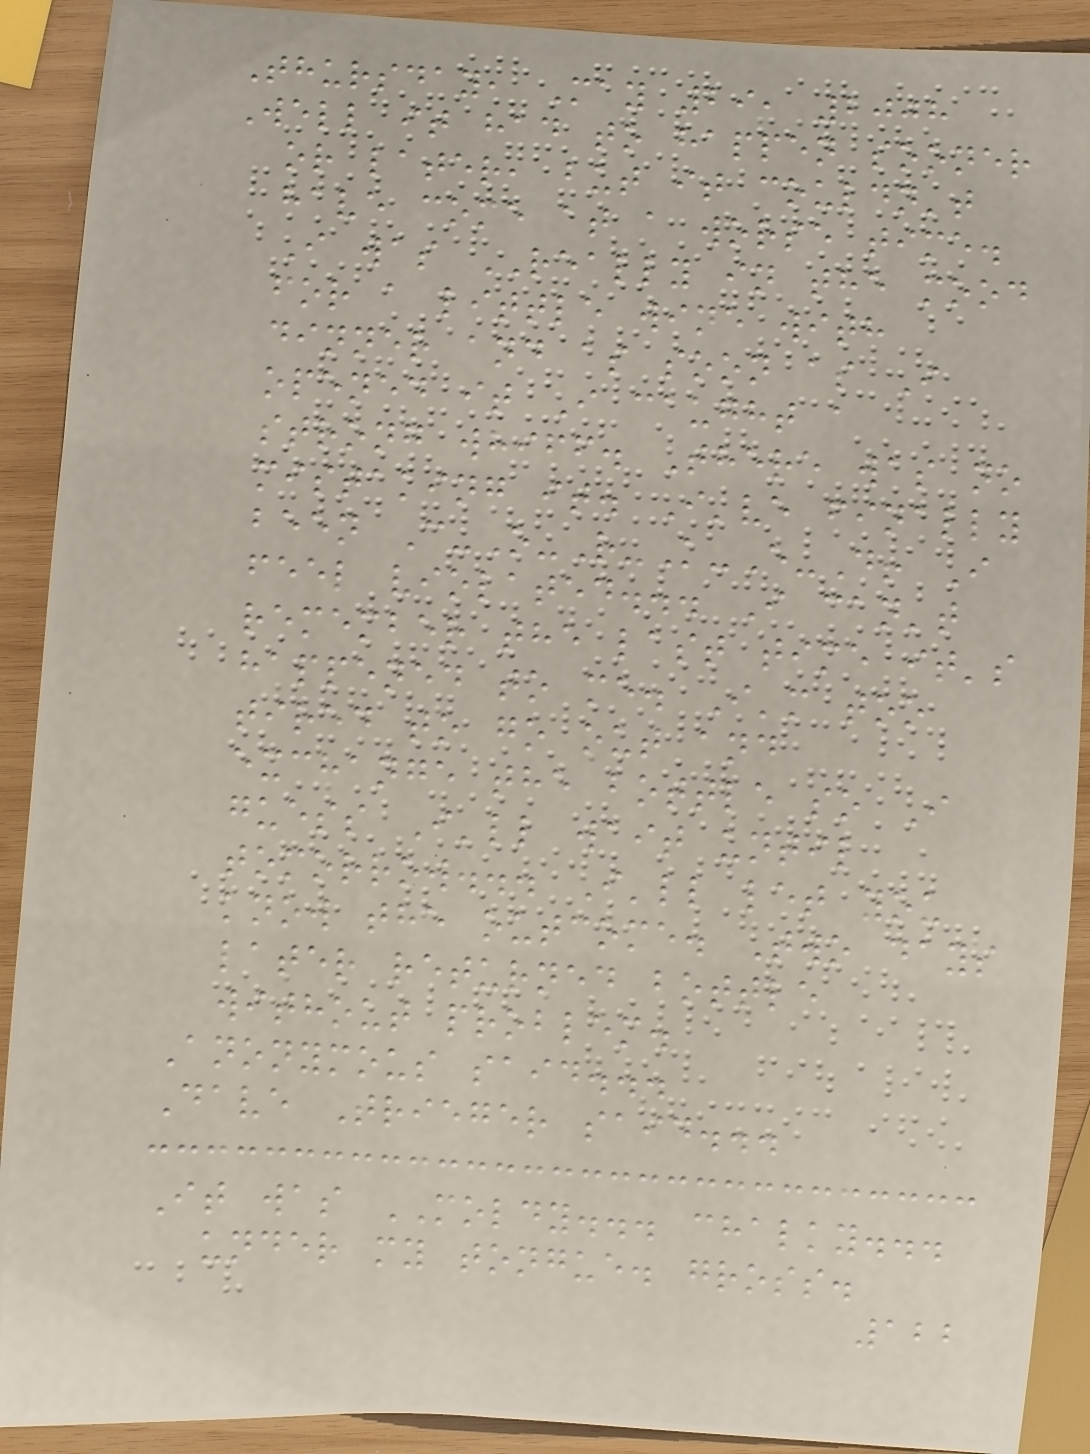Thursday, May 29, 2008
Well it had to happen sooner
or later, but it couldn't
have come at a worse time.
I was REALLY in the mood
for a little wine with
dinner and as soon as I
opened it I caught a
strong whiff. There was no
mistaking it. I've finally
been C-O-R-K-E-D! I
feel violated... I can't
remember the last time it's
happened to me. I'm too
tired to go out and
exchange the bottle so I
guess I'll wait until
tomorrow... I'll let you
know the outcome. Two days
later returned bottle
without problem.
Anonymous said...
Dave Trieger said...
It was MOLDY... chalky...
under my tongue. gross.
122
